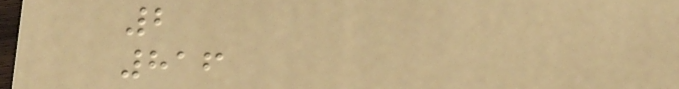2
816
